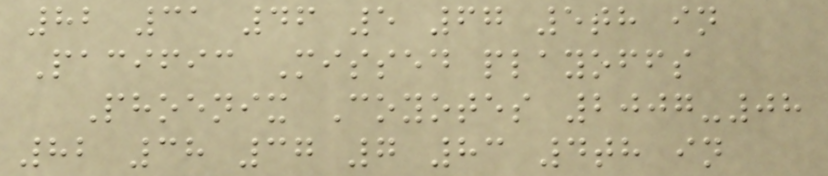82 31 46 5 67 5th in
Pacific Missed playoffs
Phoenix Coyotes 2007-08
82 38 37 7 83 4th in
